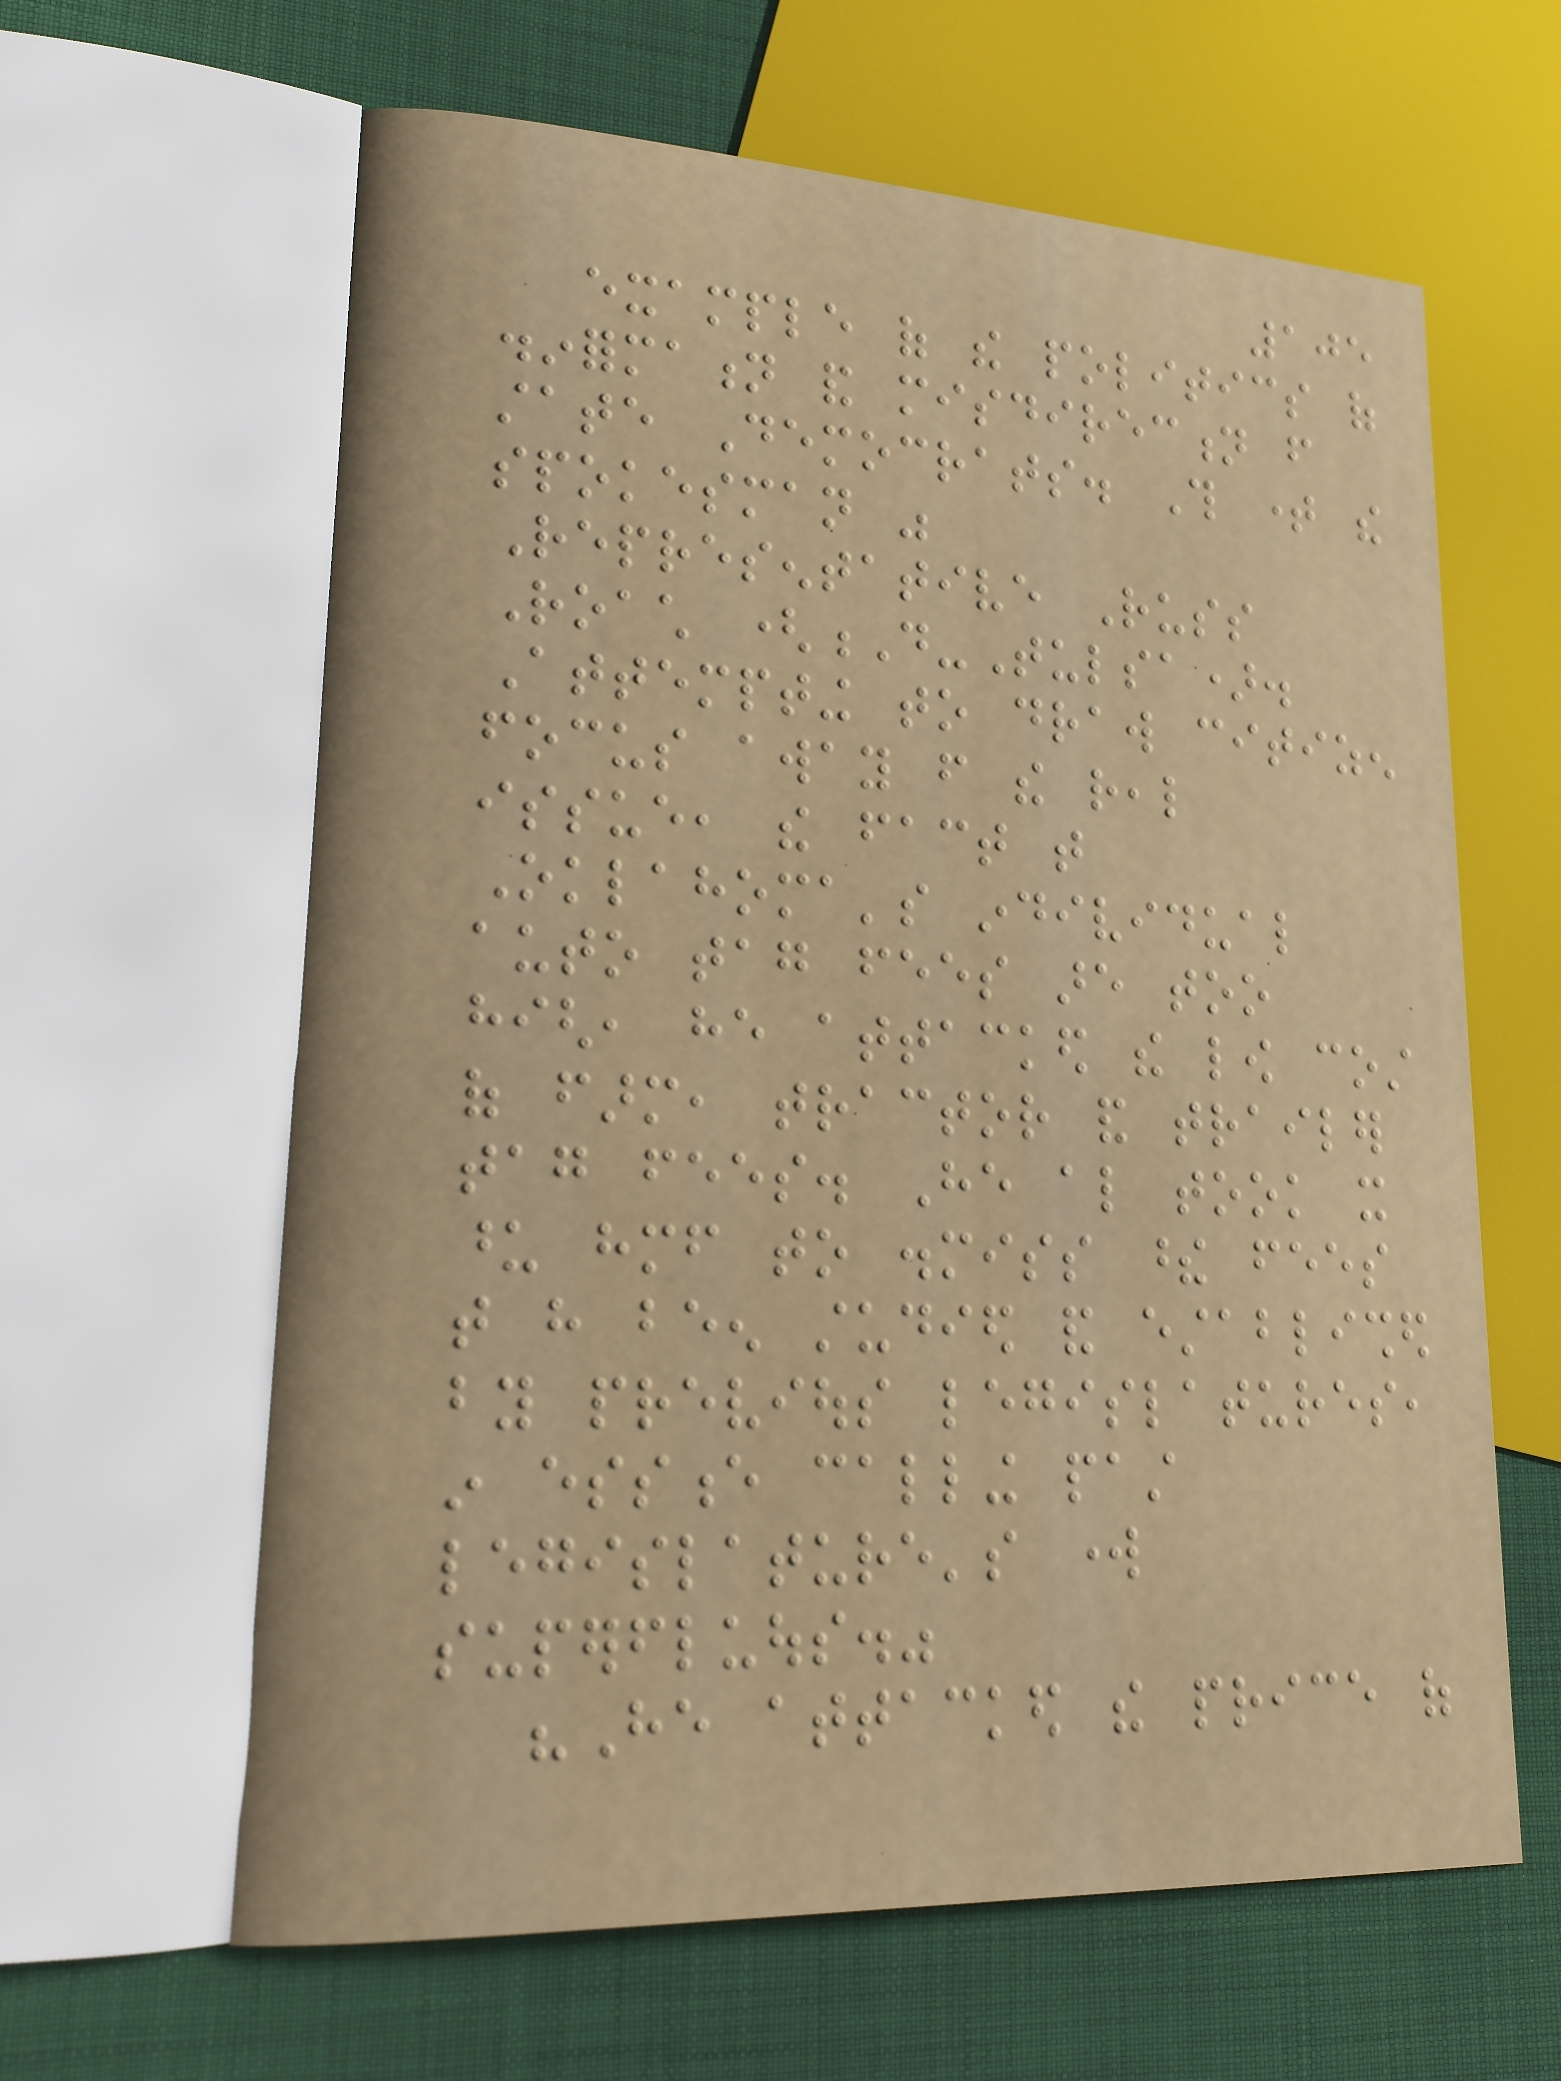105
example of the politics of
disinformation and misdirection from
state Democrats. This time the
spokesman was
Representative Russ
Roach (D-Tulsa).
Attempting to draw citizen
focus away from the real
issue, the fact that
Oklahoma's individual
auto tag fees are too
high, he attacked the low cost
of farm, tractor and trailer
tag fees. He also took it
upon himself to dismiss these fees
that have been studied and established
by previous legislatures,
in essence calling past
legislature's work
superfluous."
"He attacked the price of
